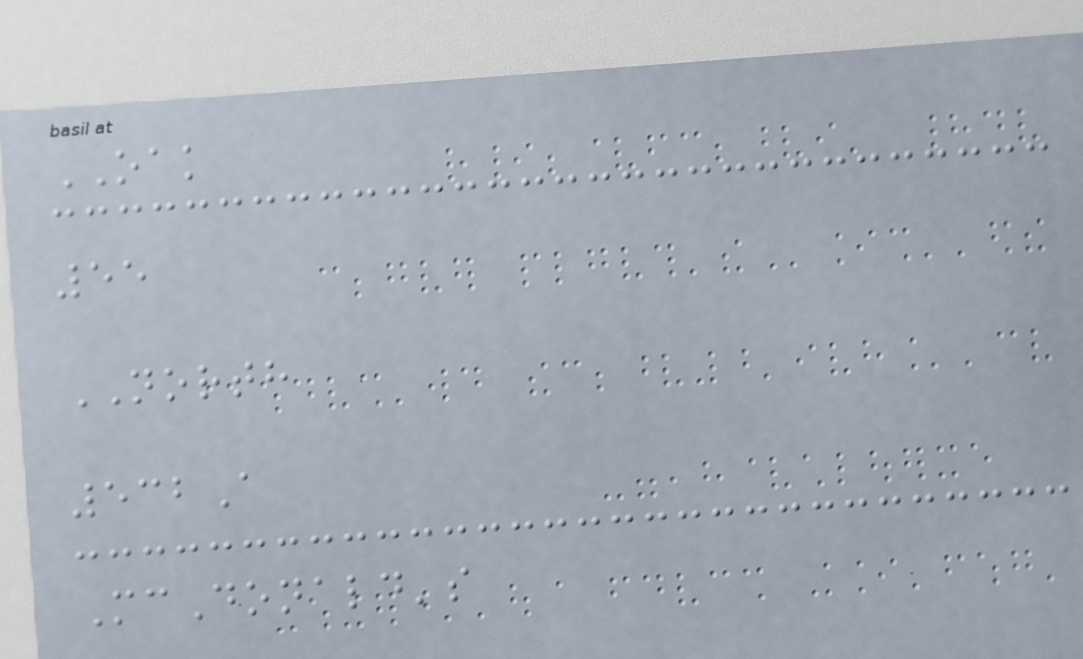OAK
55
NORTH
532A
McDonald's
